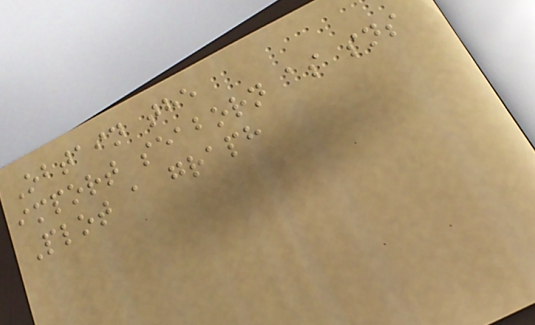Obtain the
import seaborn as sns
Plot a graph
